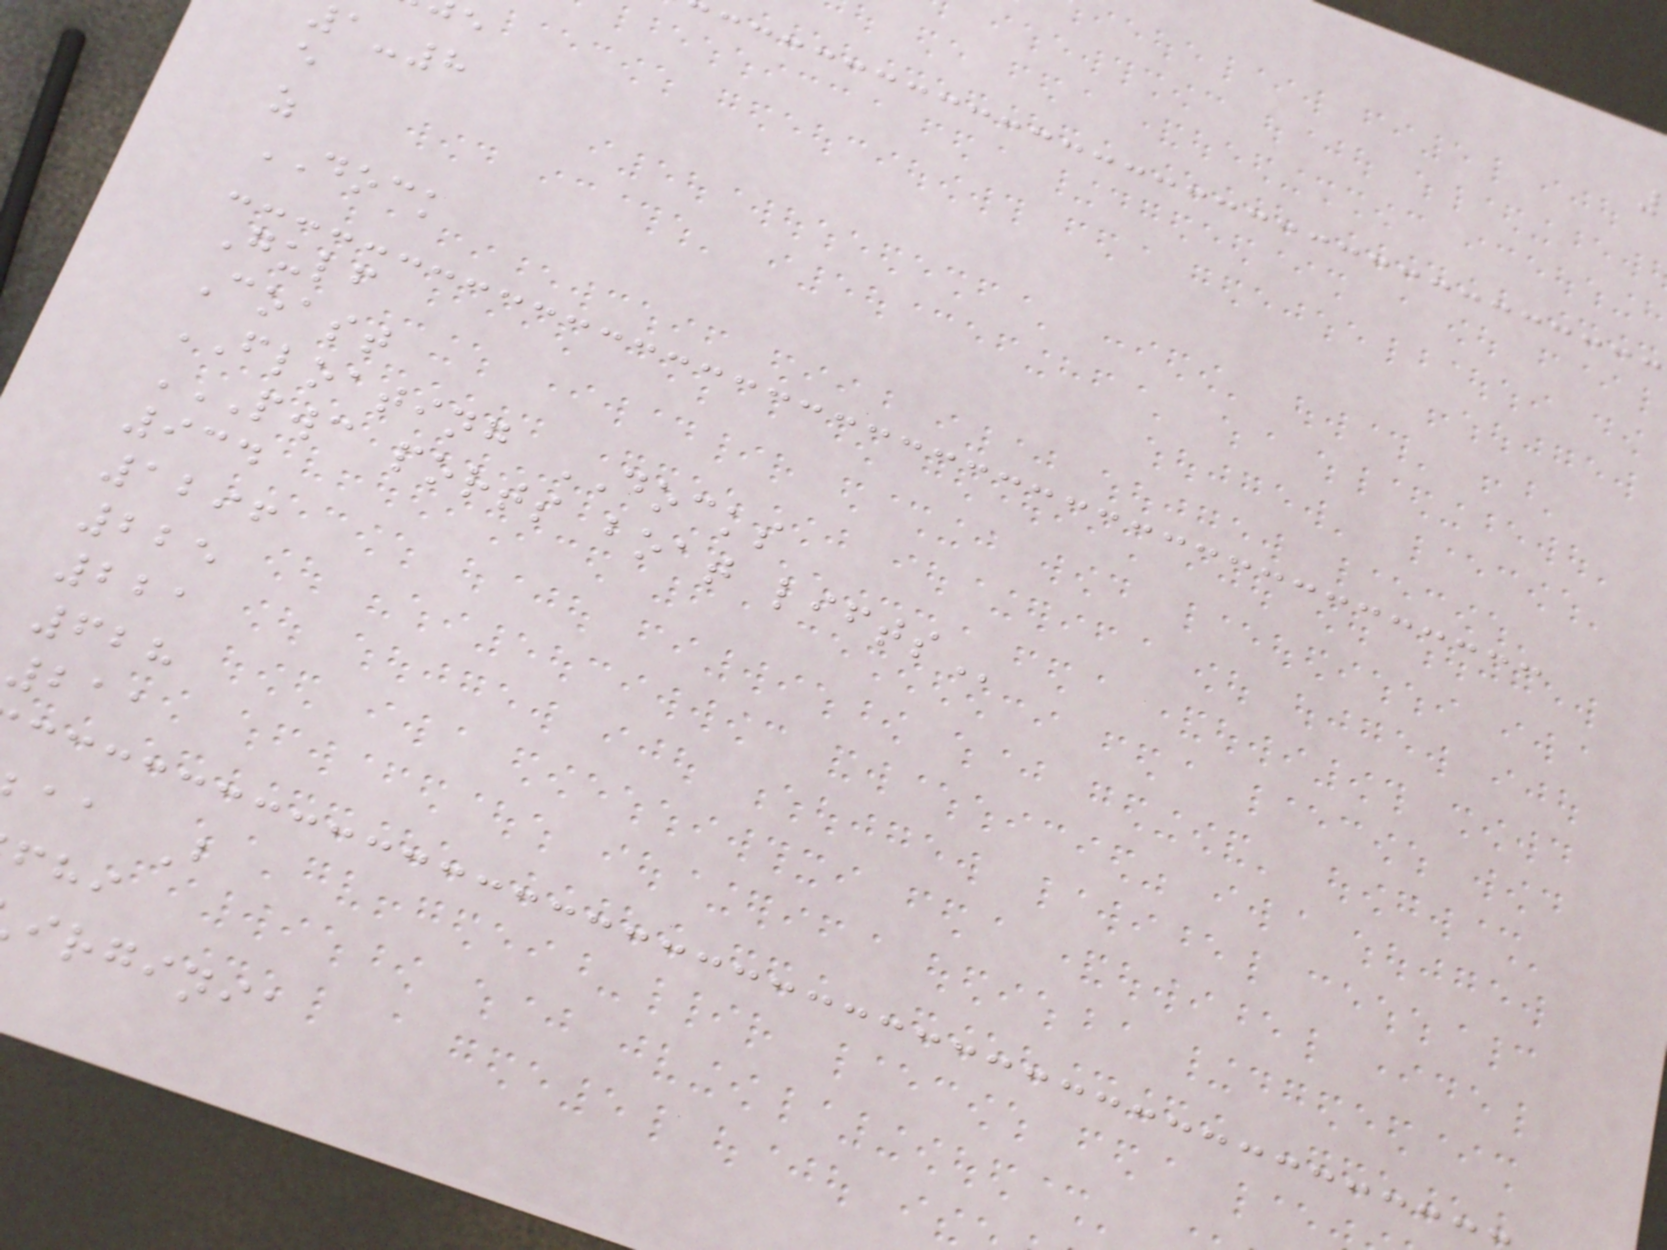e
z
DOCK
Gulf
Coast
FLOATING DOCKS
PWC PORTS BOAT LIFTS
934
1296
225
221
628
211
aa B
irginia
